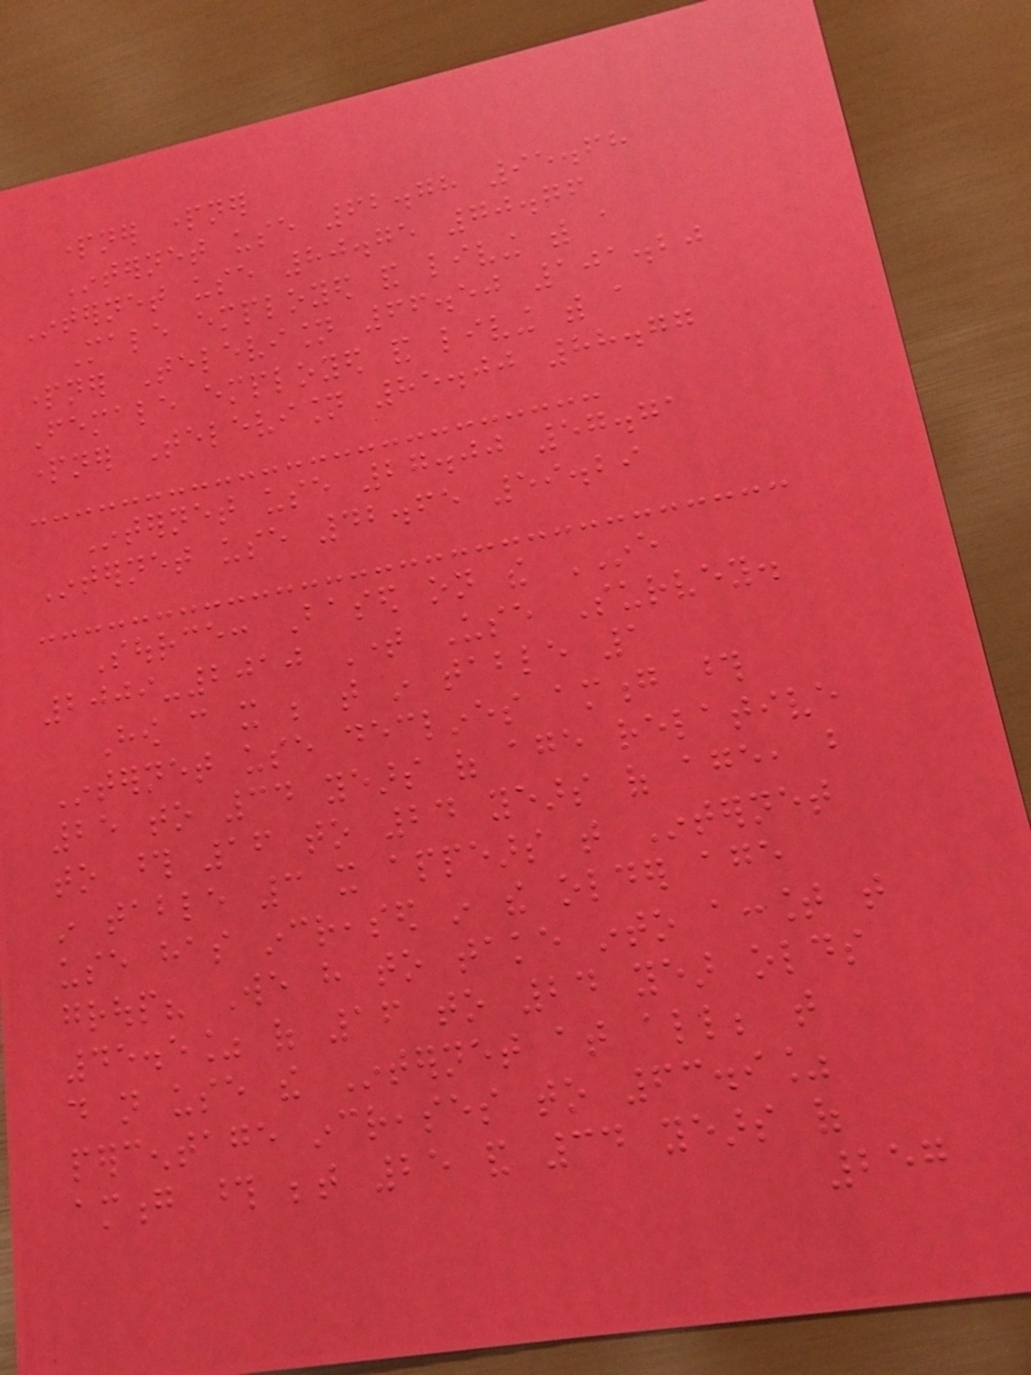partner partner
Internet use 62.78 95.68
Internet use 80.75 70.76
Male employed and living with a
partner Television 66.50 101.20
Female employed and living with a
partner Television 85.00 88.77
Internet use 27.00 57.71
Internet use 42.65 59.29
Source: Based on the INE
2009-2010 Time Use Survey.
How can it be that in table 1
Internet use declines among those
25 to 34 years of age relative
to those 16 to 24 years of age, but
in table 3 it appears that Internet
use has increased in the older age
group? We have to take into account that
45.5% of 16 to 24 year olds
do not use the Internet at all; that
percentage increases to 63.9%
among those between 25 and 34 years of
257
